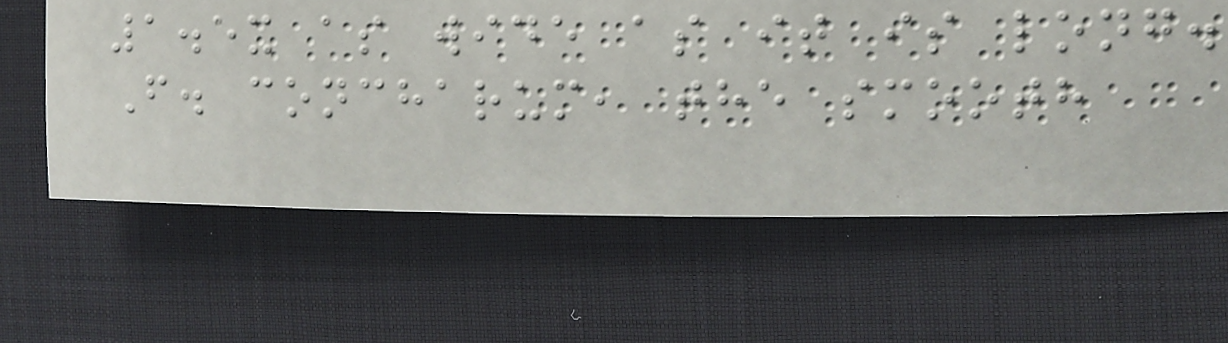1.5x as wide as it is long.
F. concharum, the smooth
